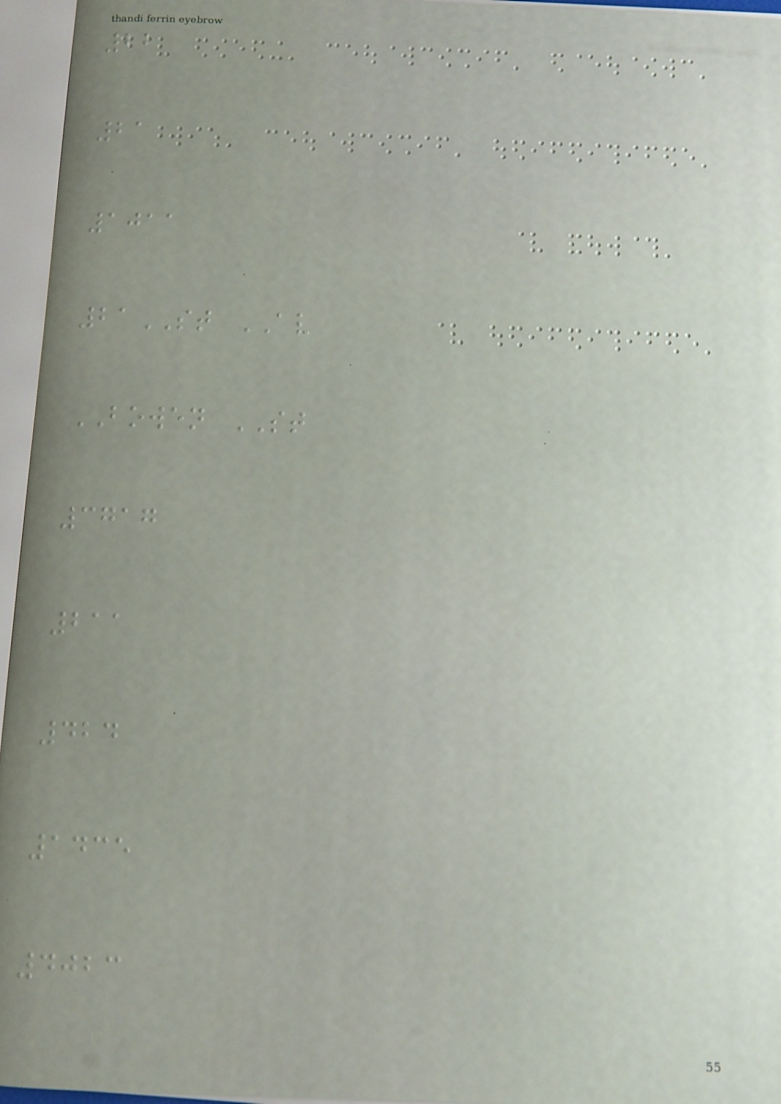22
21
1011
21ST AV
BOWEN ST
3717
211
424
1435
4023
